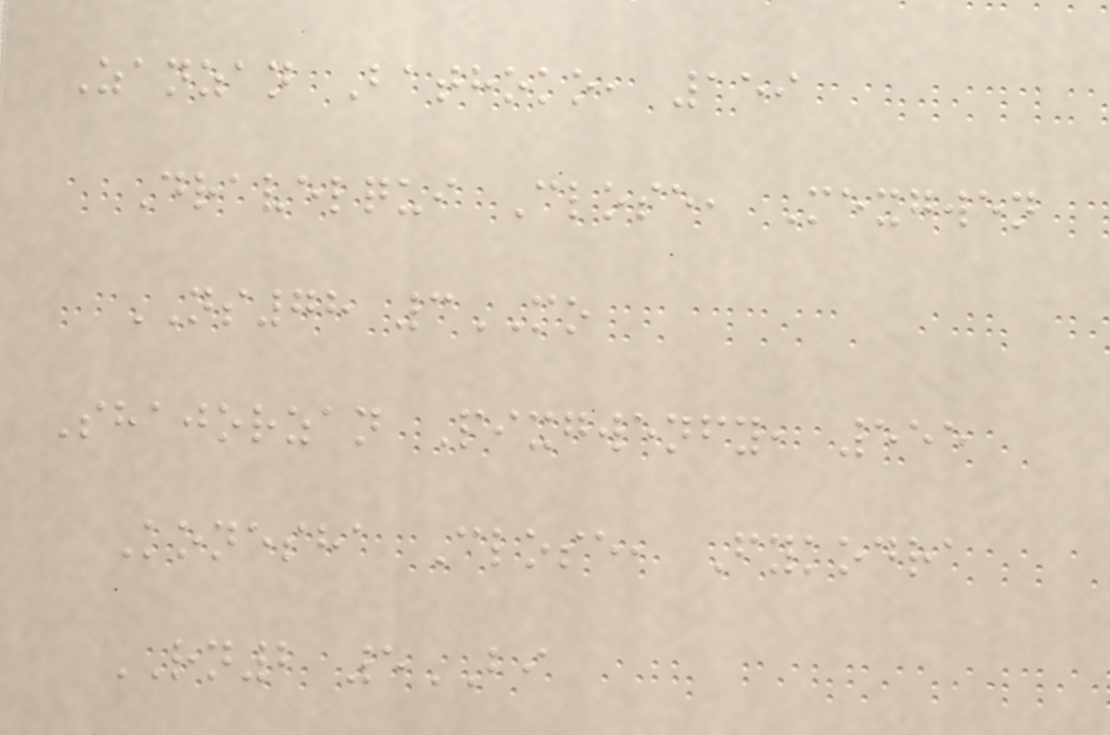Zanzan Bathoko, 159
Dravelqui Close, Mexgwen
NS78 3MO
Shajorzan Pixgwenfy, 555
Konesha Close, Fykodra
RN2 5BI
